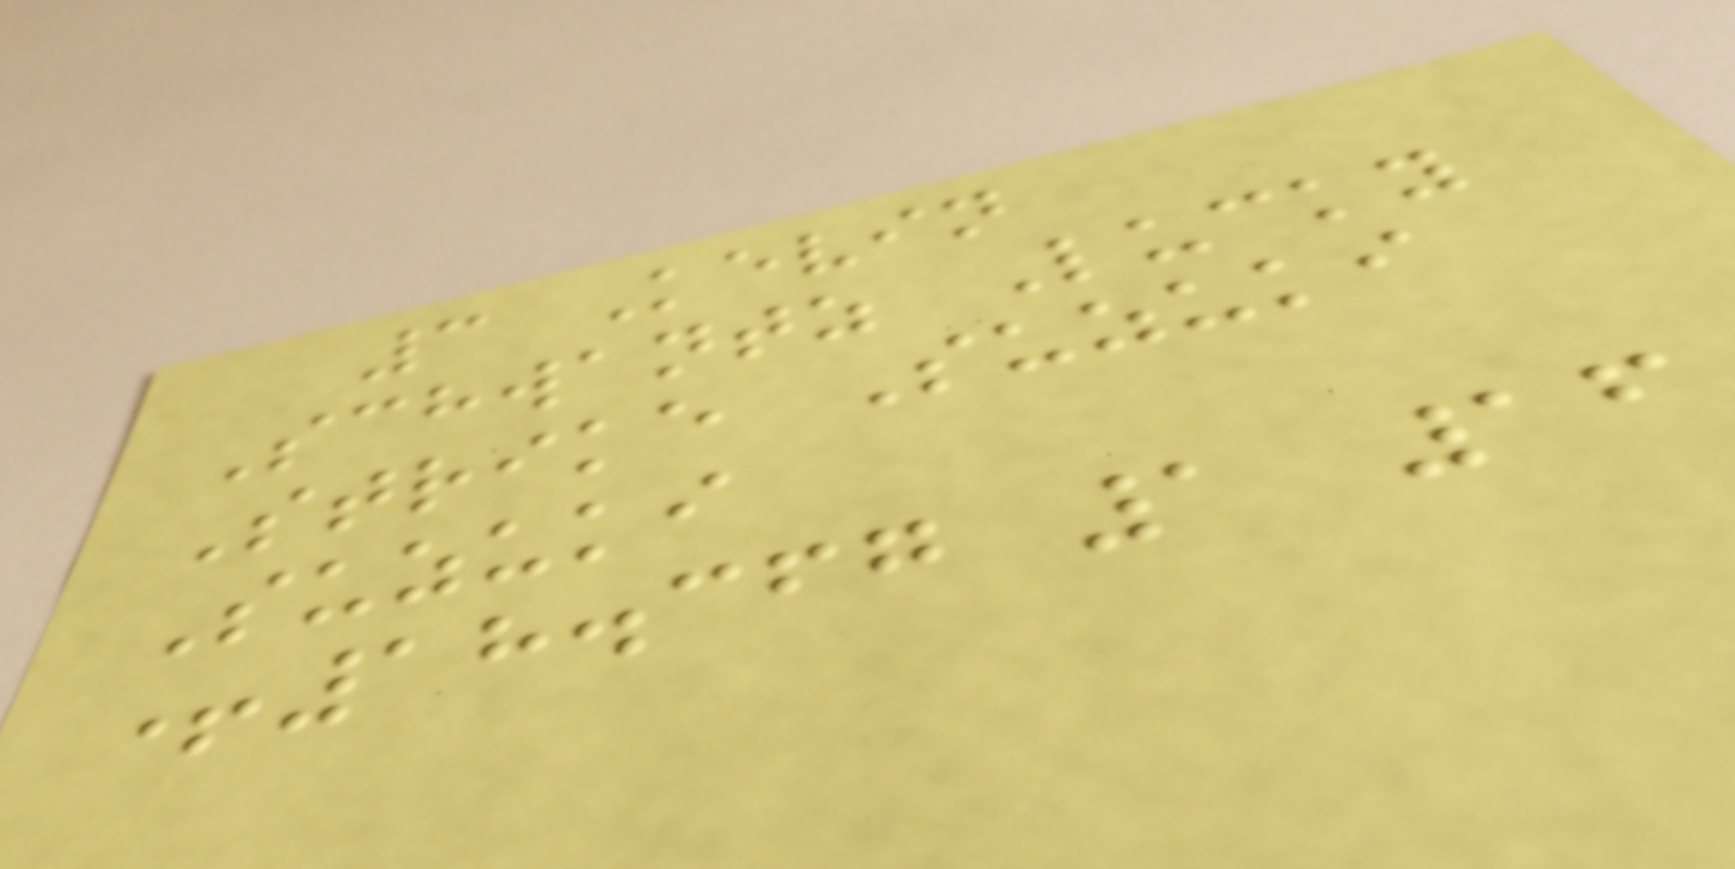3 Kevin
Schwantz Lucky
Strike Suzuki
Suzuki
+18.367 1 16
